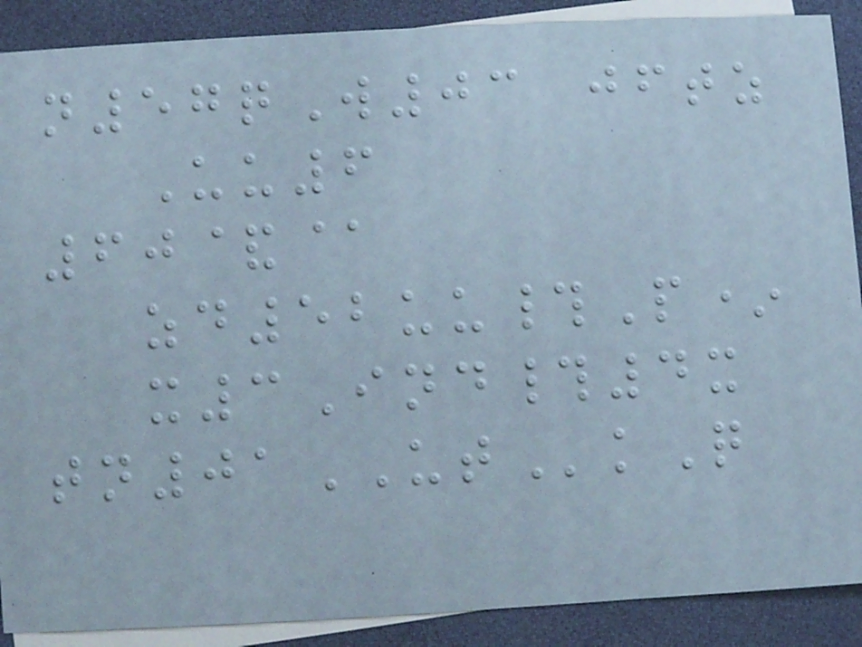n57qW03 jftz
Uu6
60&@
zd52uu#P*
x3Ind#4x
tn01UTkQ
